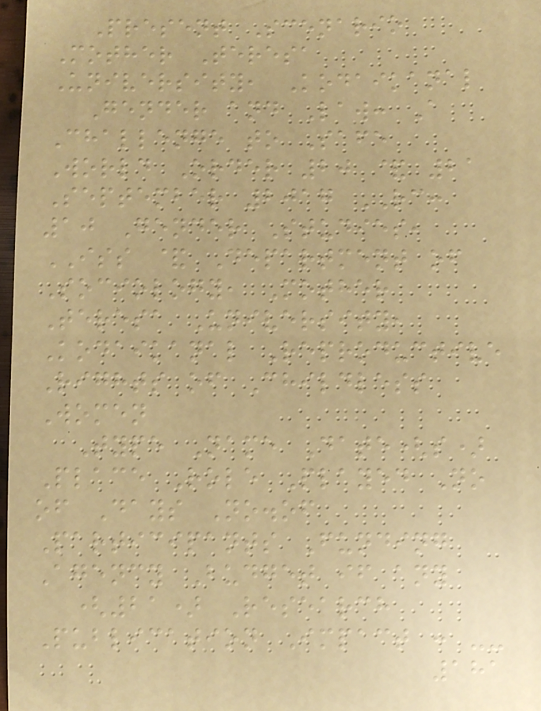Present Scenario
Mother Teresa
University, Kodaikanal
Gender and Law: A
Challenge to Safe
World Order 20 & 21
September 2017 RC:
10 Gender Studies,
ISS & Department of
Sociology, Mother
Teresa University,
Kodaikanal Reproductive
Rights of Childless
Women
Type Name Date(s)
Place Role Played No
of Days No.of
Participants Funding
Agency Budget if any
(21) Research
Publication Impact : --
181
